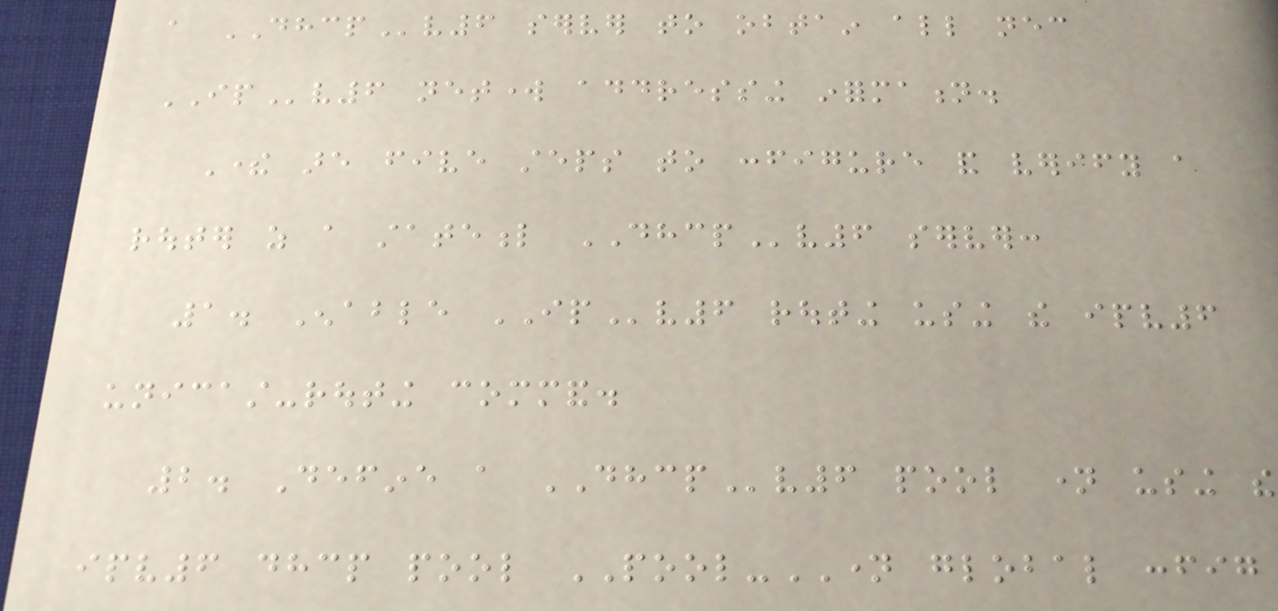a DHCPv6 server to obtain all necessary
IPv6 network addressing information.
There are five steps to configure and verify a
router as a stateful DHCPv6 server:
1. Enable IPv6 routing using the ipv6
unicast-routing command.
2. Define a DHCPv6 pool name using the
ipv6 dhcp pool POOL-NAME global config
